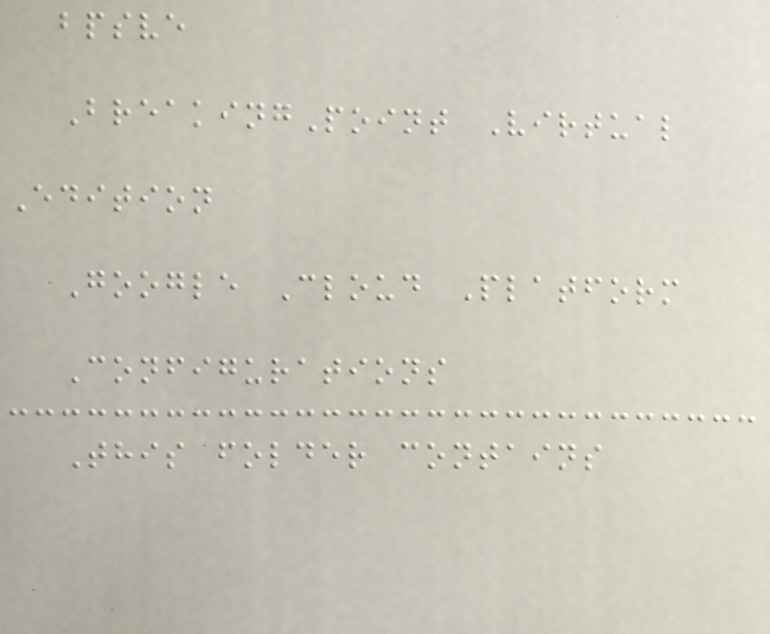bpsve
BreakingPoint Virtual
Edition
Google Cloud Platform
Configurations
This folder contains
